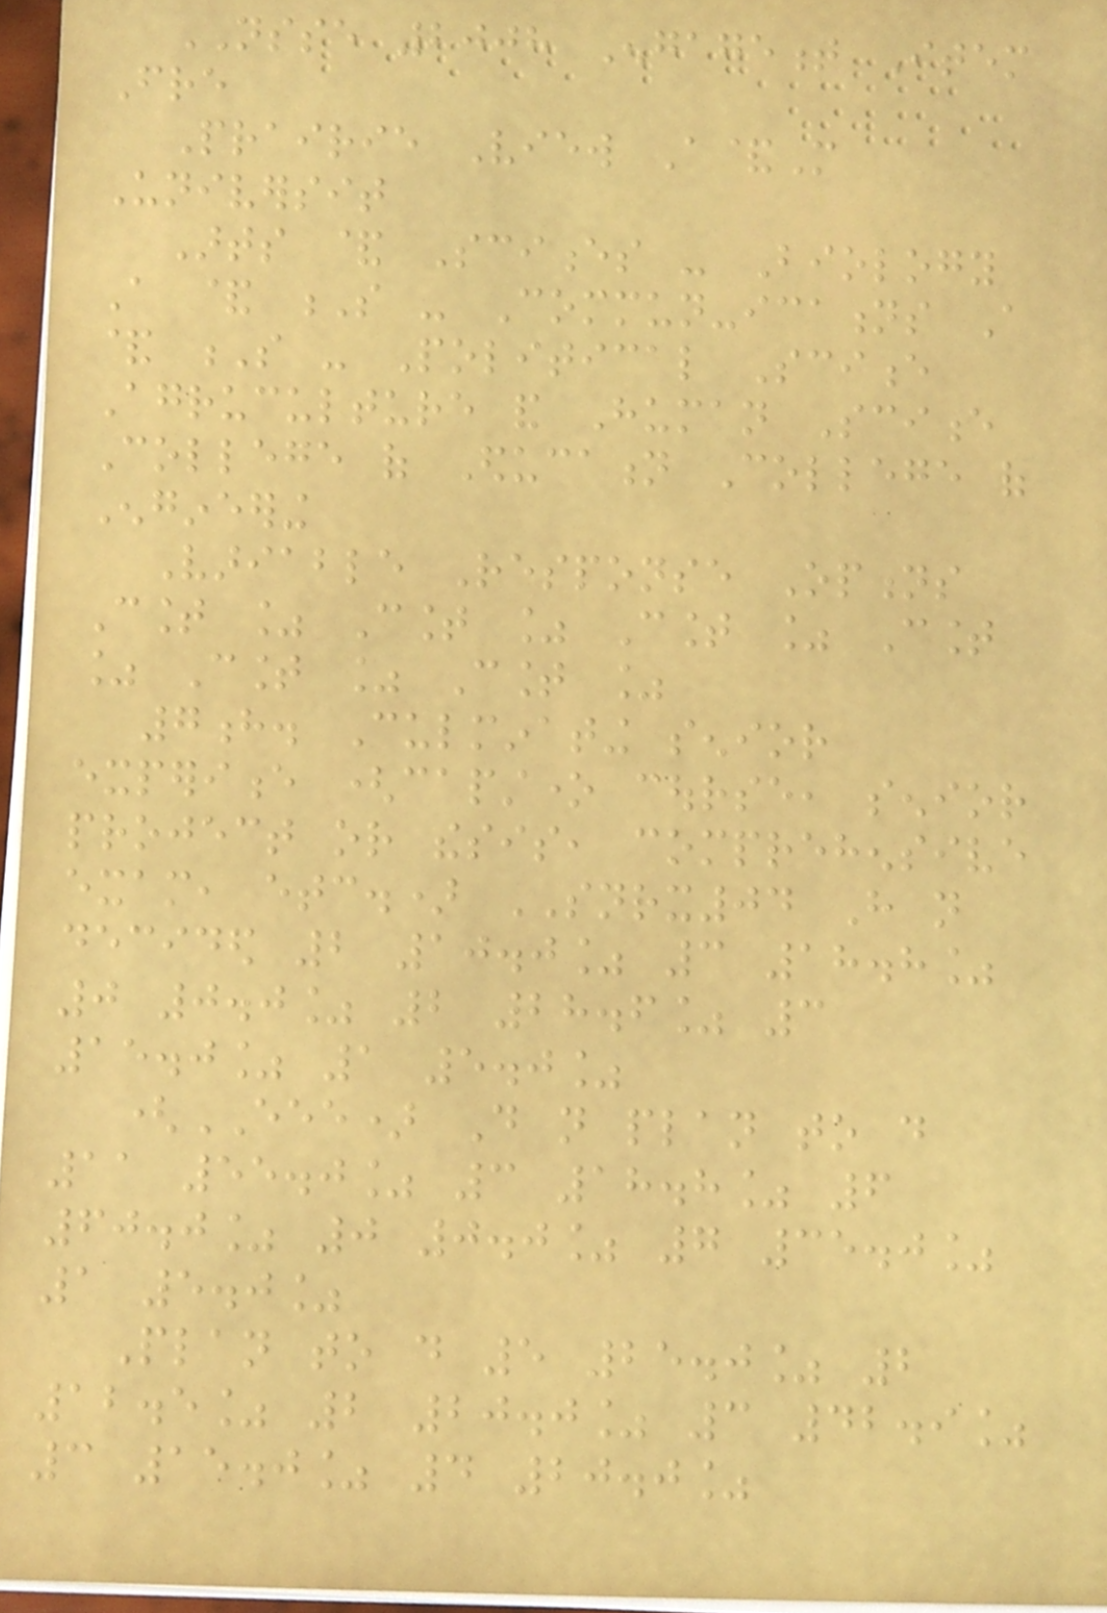NSSE 2008 Engagement Item
Fre
Prairie View A&M
Universit
Arts & Sciences - Biology
A & S - Commun-ications A
& S - Political Science
Agruculture and Human Science
College of Education College of
Engineering
Variable Response Options
Count % Count % Count % Count
% Count % Count %
7h. Culminating senior
experience (capstone course, senior
project or thesis, comprehensive
exam, etc.) SNRX04 Have not
decided 2 10.0% 3 18.8%
0 0.0% 2 28.6% 3
15.0% 1 5.0%
(EEE) Do not plan to do
11 55.0% 3 18.8% 6
60.0% 0 0.0% 7 35.0%
1 5.0%
Plan to do 5 25.0% 2
12.5% 2 20.0% 3 42.9%
3 15.0% 4 20.0%
